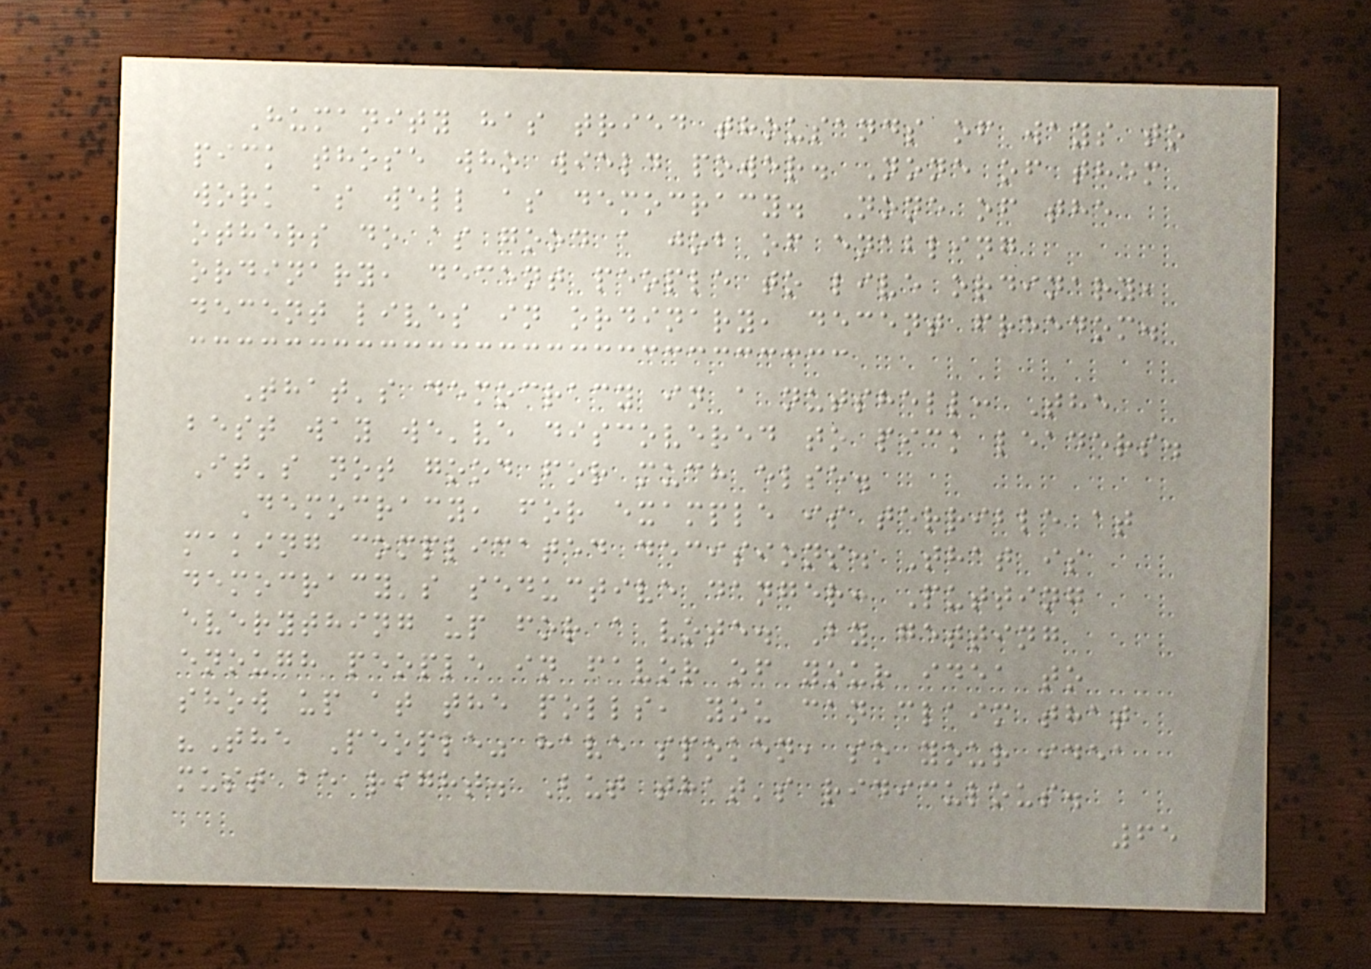Humanity has tried thousands of ways to
pick those who wield power. None of them
work as well as democracy. None of the
others do as good a job of enabling
ordinary, decent people to live ordinary,
decent lives in ordinary, decent freedom.
That's democracy in a nutshell: The
best way we've discovered to pick leaders.
It's not good for much else.
Democracy, for example is terrible at
making complicated decisions. That is
democracy's seductive danger: Putting
everything up for a vote. By getting
enough people in favor of your idea to
show up at the polls, you can claim that
"The People" have spoken, so your idea
must be right. But that's ridiculous.
65
